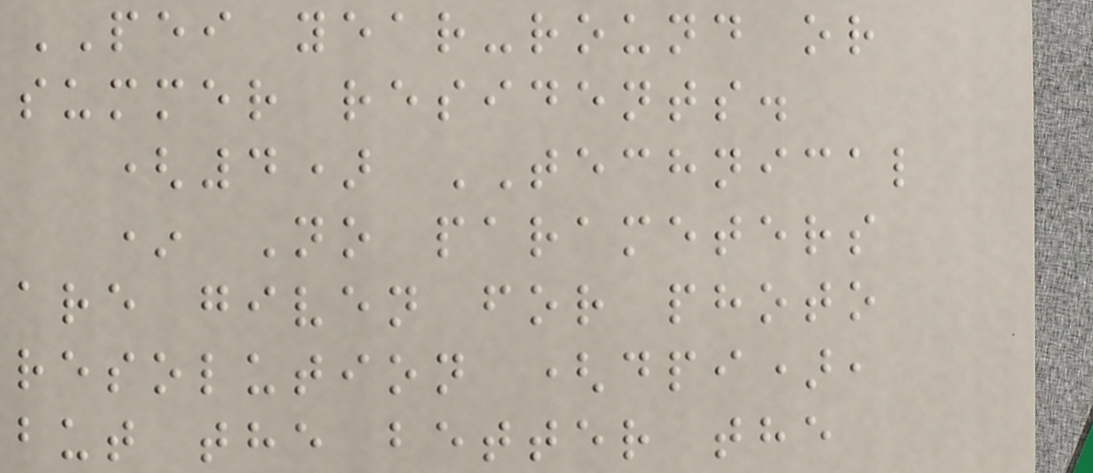PEI year-round or
summer residents.
(4) TECHNICAL
* No parameters
are given for photo
resolution (dpi),
but the better the
